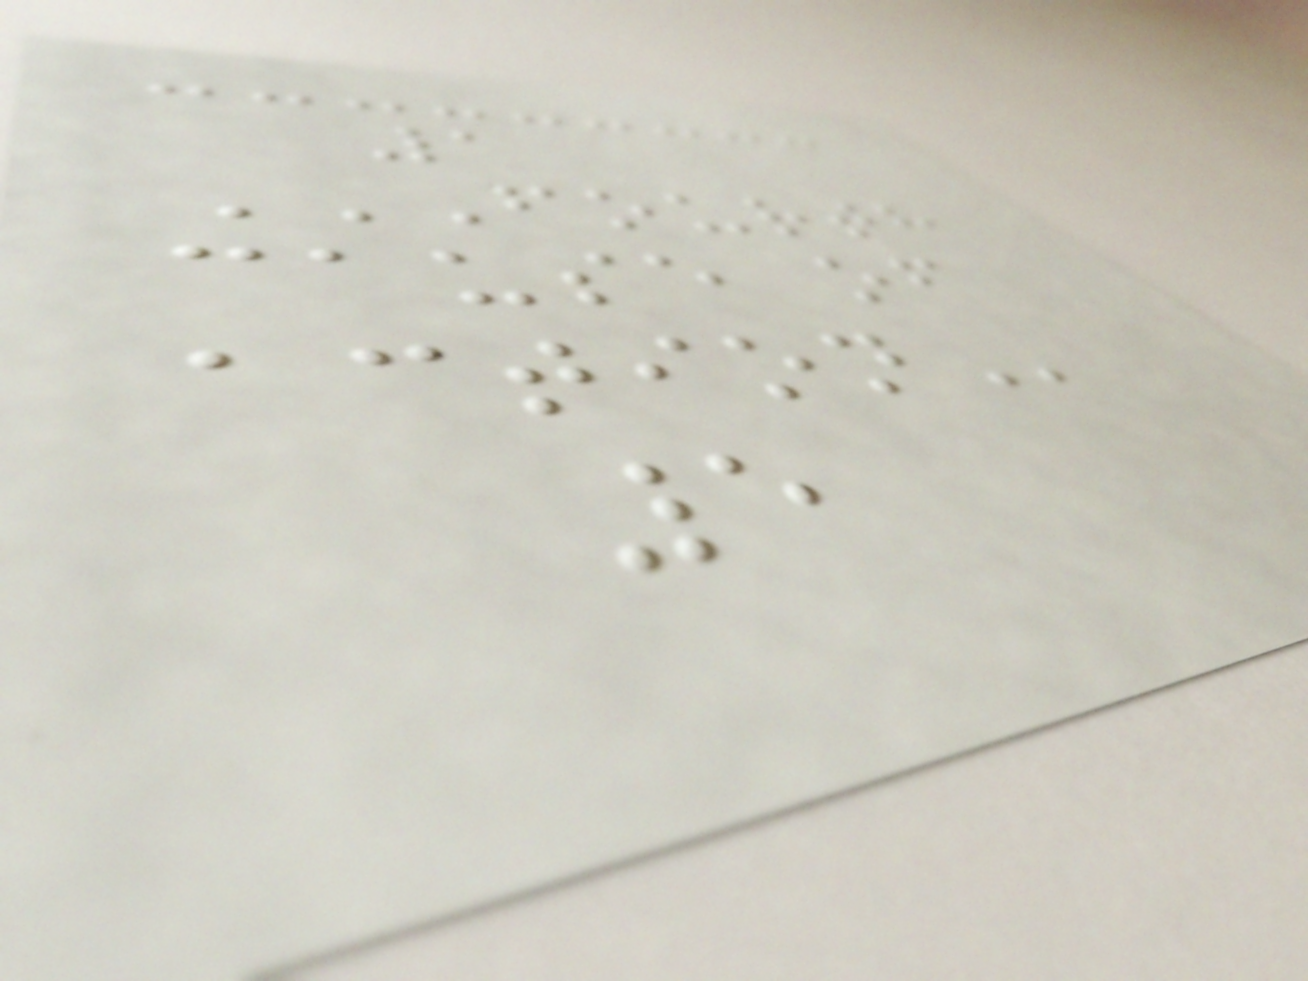1
FOURTH
CAUSE OF
ACTION
5
